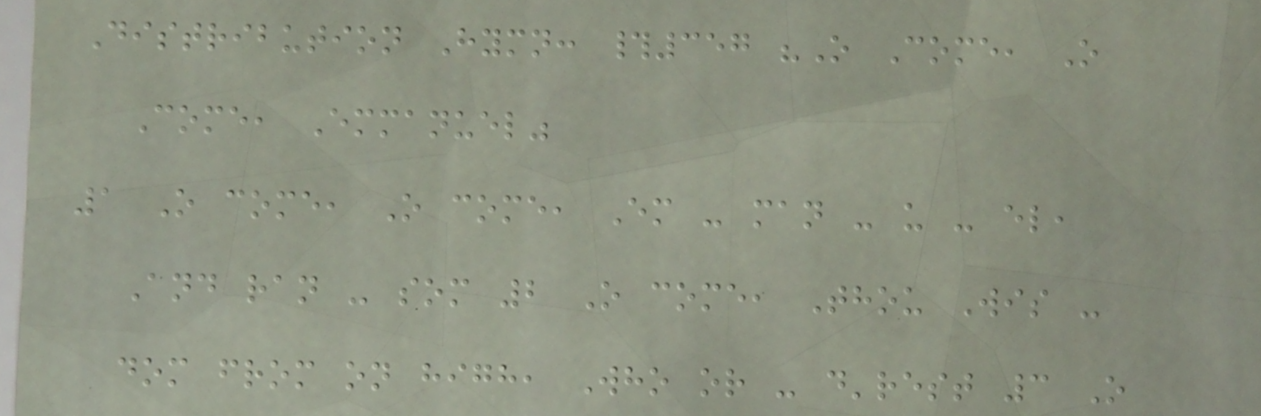Distribution Hymn: #357 "O Come, O
Come, Emmanuel"
1 O come, O come, Em - man - u - el,
And ran - som 2 O come, Thou Wis -
dom from on high, Who or - d'rest 3 O
